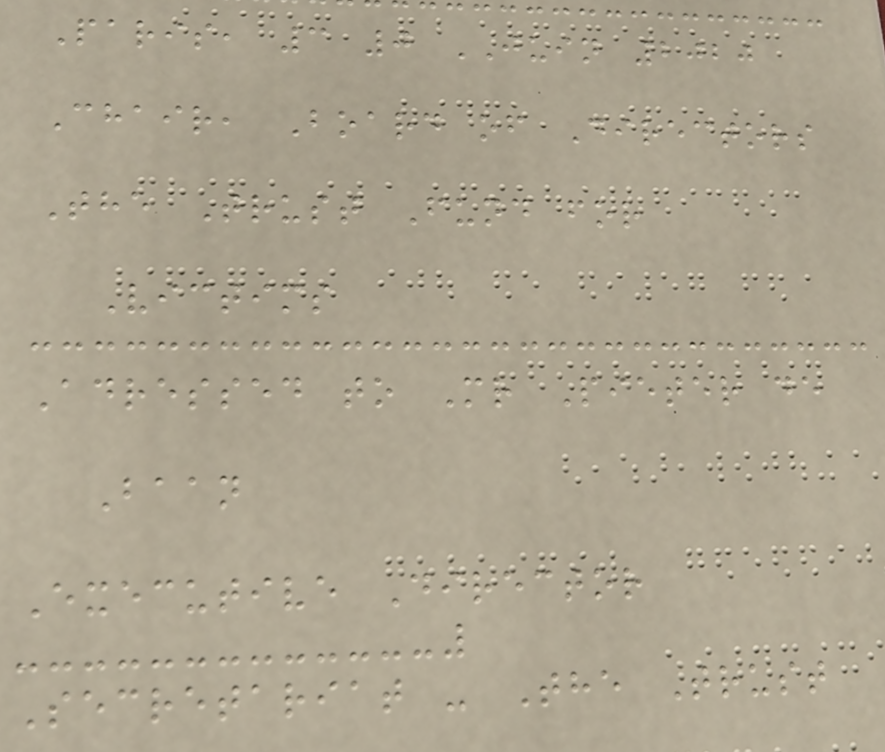Paris, 3 0 JUIN 2020
Chair, Board of Directors
The Trust Fund for
Victims
Adressed to Mr Pieter de
Baan
Executive Director
Secretariat - The Trust
